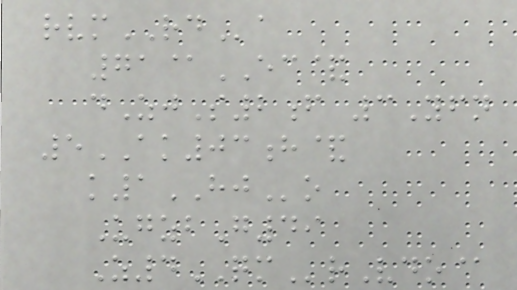rvmRDa
71@EC&
dZjS2f 3Yfn
5AK03h&
k1HJo
UgzbG49
Z4QMrVdo@
